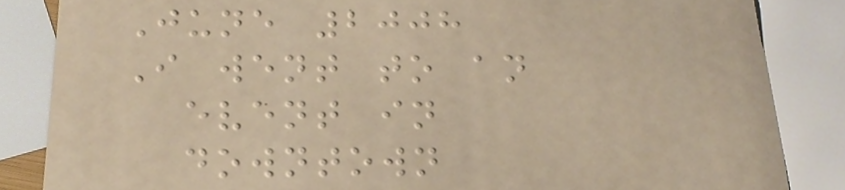June 2008
I went to an
event in
downtown
